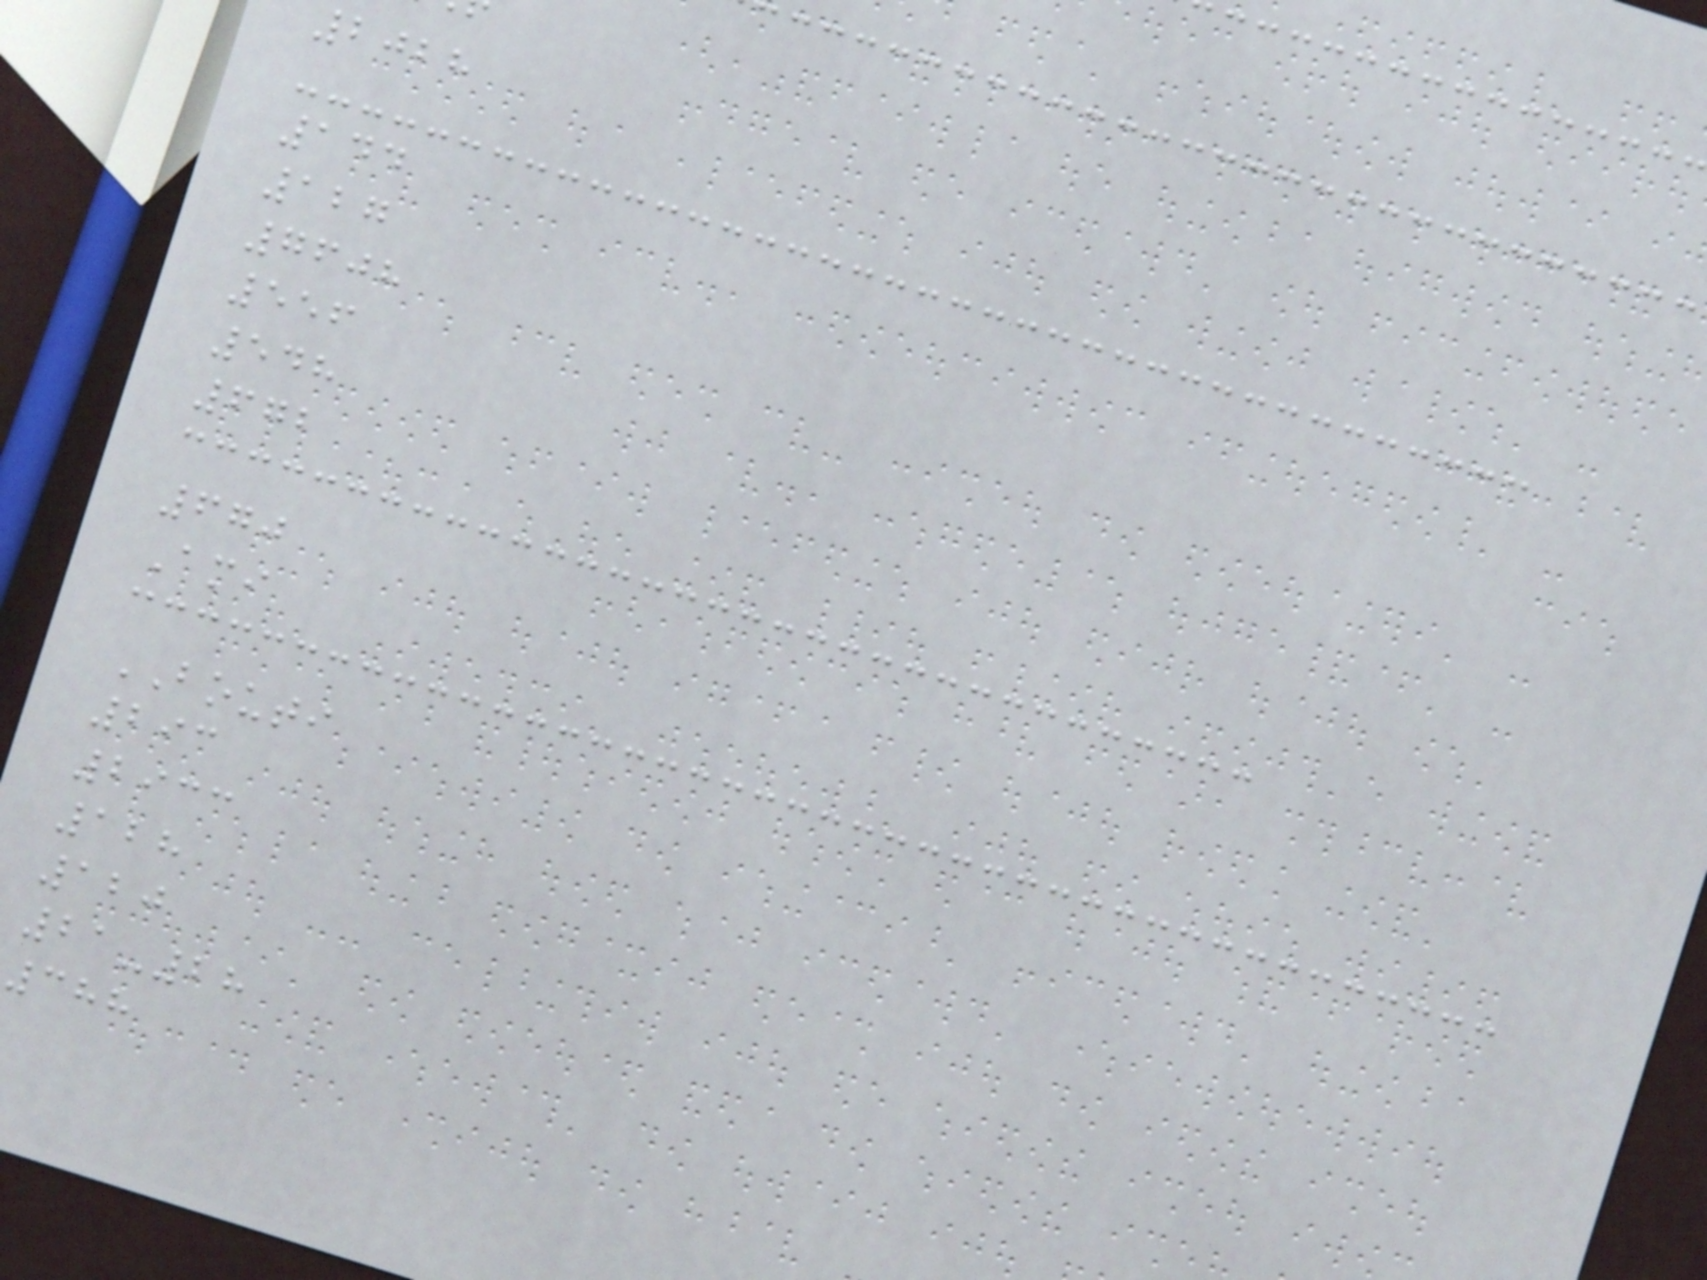2028
144
127
7608
556
548
672
670
Ami
BOUTI
293
2933
128
120
21-28
388
